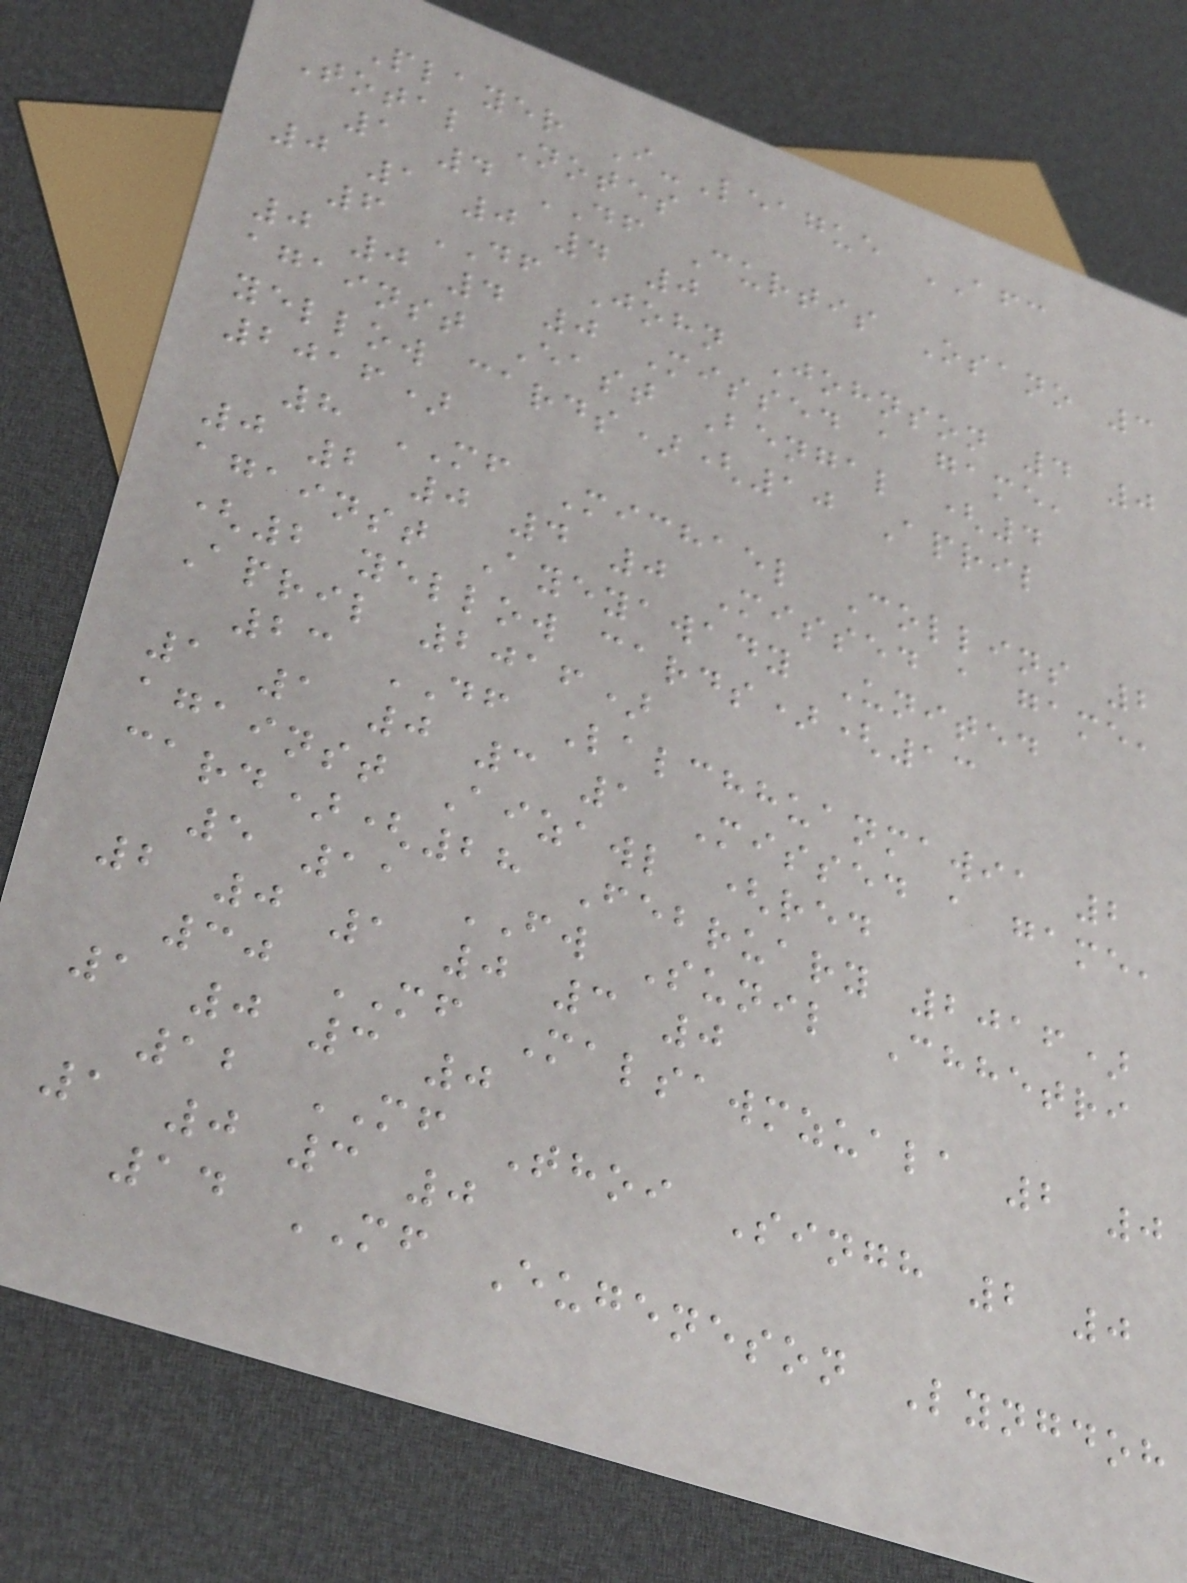Player I-League AFC
Total Notes
1 4 DF Curtis Osano 3
0 1 0 4 0
6 DF John Johnson 4 0
0 0 4 0 Missed a game,
against East Bengal (4
yellow cards)(10 April
2016)
8 MF Michael Collins 2
0 2 0 4 0 Missed a game,
against Ayeyawady United
(2 yellow cards)(13
April 2016)
23 DF Lalchhuanmawia 2
1 1 0 3 1 Missed a game,
against Aizawl (red
card)(28 February 2016)
5 11 FW Sunil Chhetri
2 0 1 0 3 0
30 MF Malsawmzuala 2 0
1 0 3 0
12 MF Thoi Singh 2 0
1 0 3 0
14 MF Eugeneson Lyngdoh
